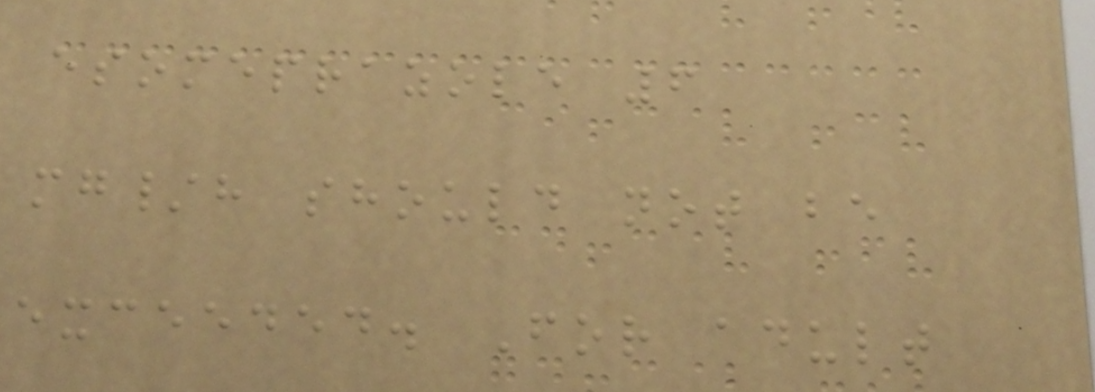esomeprazole 6
mg/h should not be
exceeded. For adult
